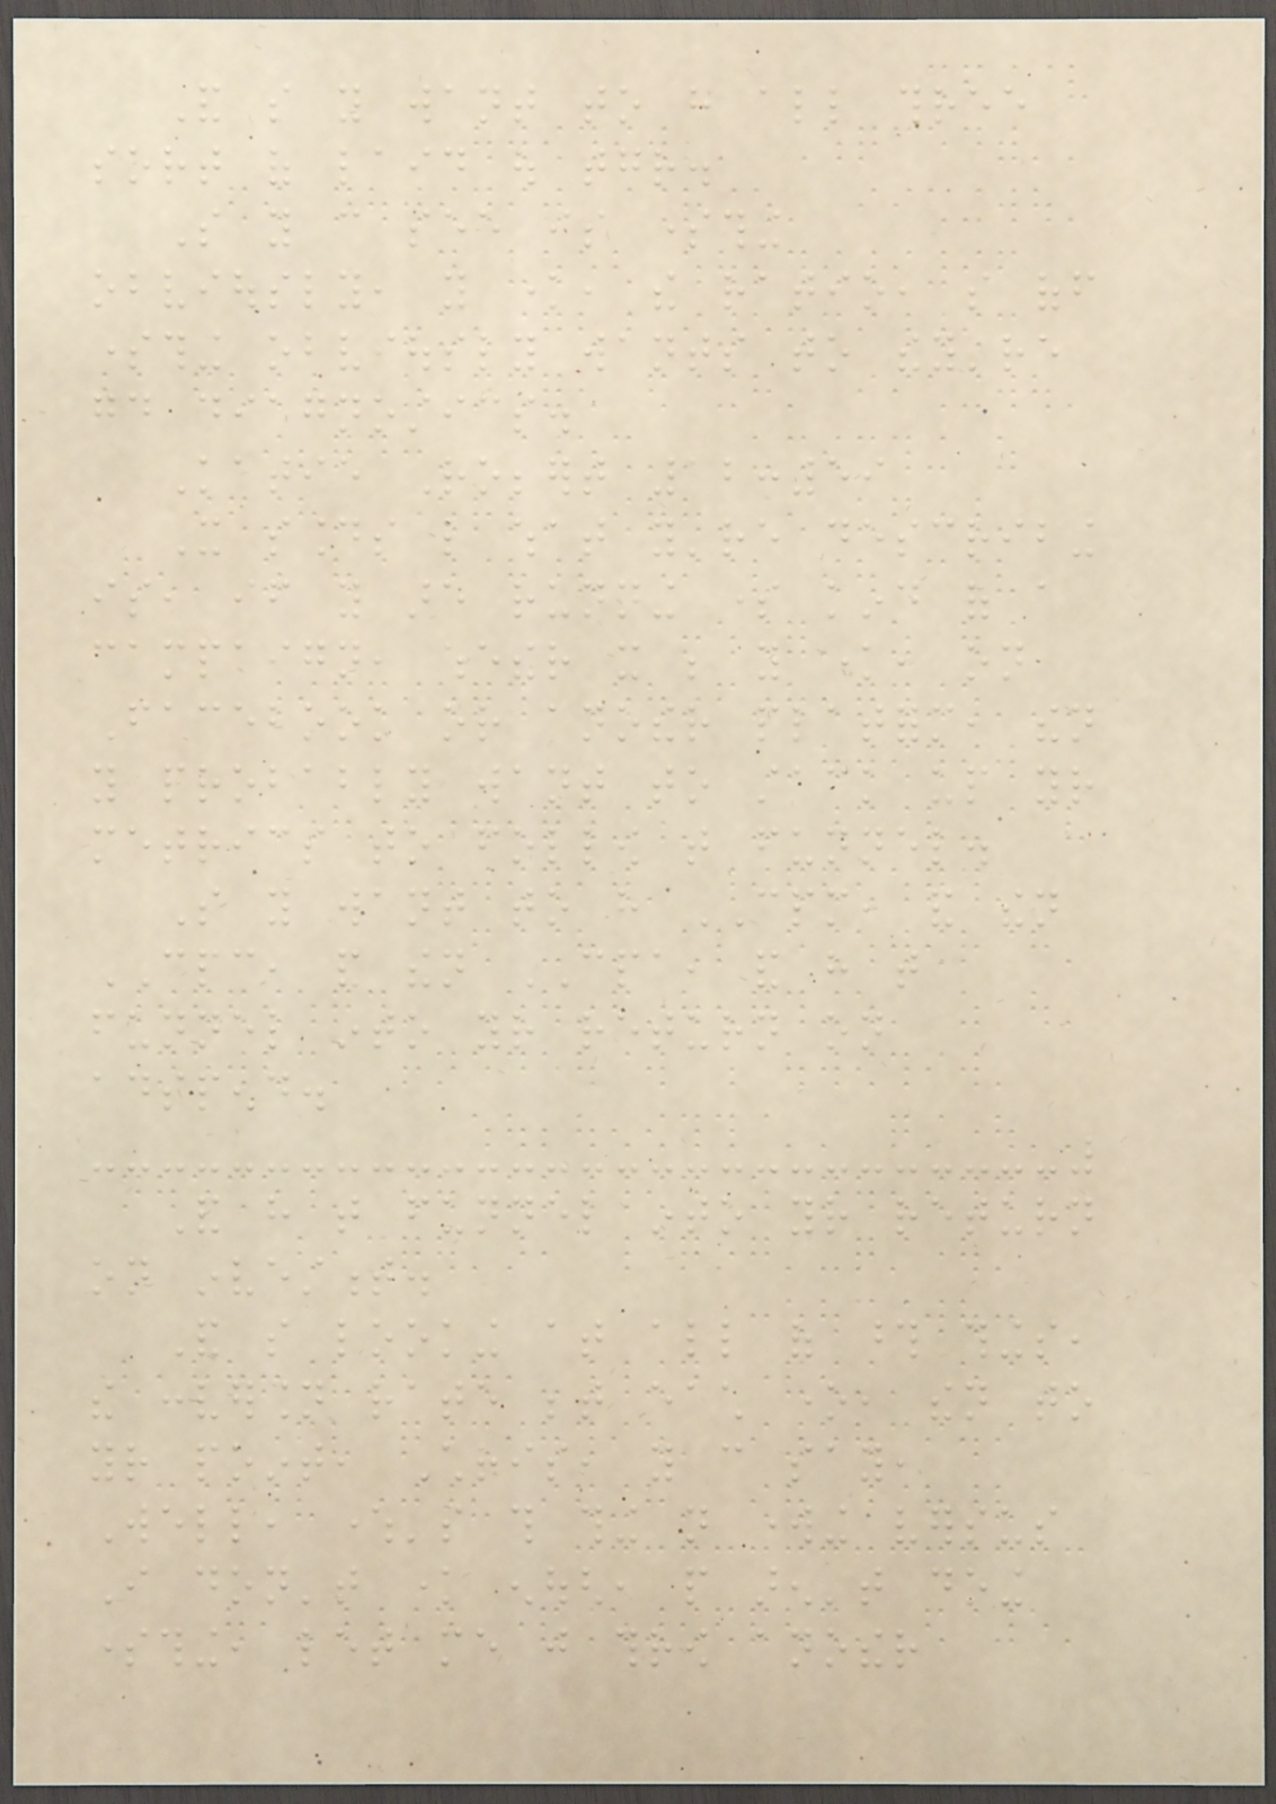And so you want to have all three
sort of laid out together.
So you can see is something
obviously, you know, the ratio, so off
something obviously wants to they're
good diagnostics.
Katie Robbert 12:59
It sounds like what you're describing
is, if you are running some kind of a
campaign, whether it be you know, on
Facebook or another platform, then
you probably want to stack up your
metrics to follow that funnel.
So you want to have CPM, and then
CPC, and then CPA, and have that
funnel into your return on
adspend.
And have that funnel into your return
on investment.
And so looking at all of those things,
the conversion rate between each one, then to
your point, Chris, you can say,
Well, where's this thing not working versus
I don't know enough, people aren't doing
something, let me just throw another
